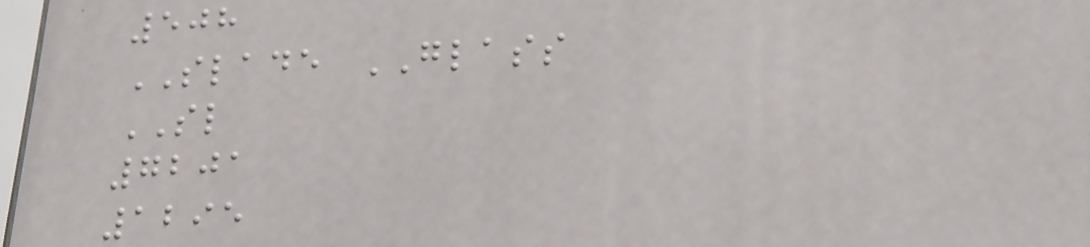508
SLADE GLASS
SL
7201
1295
